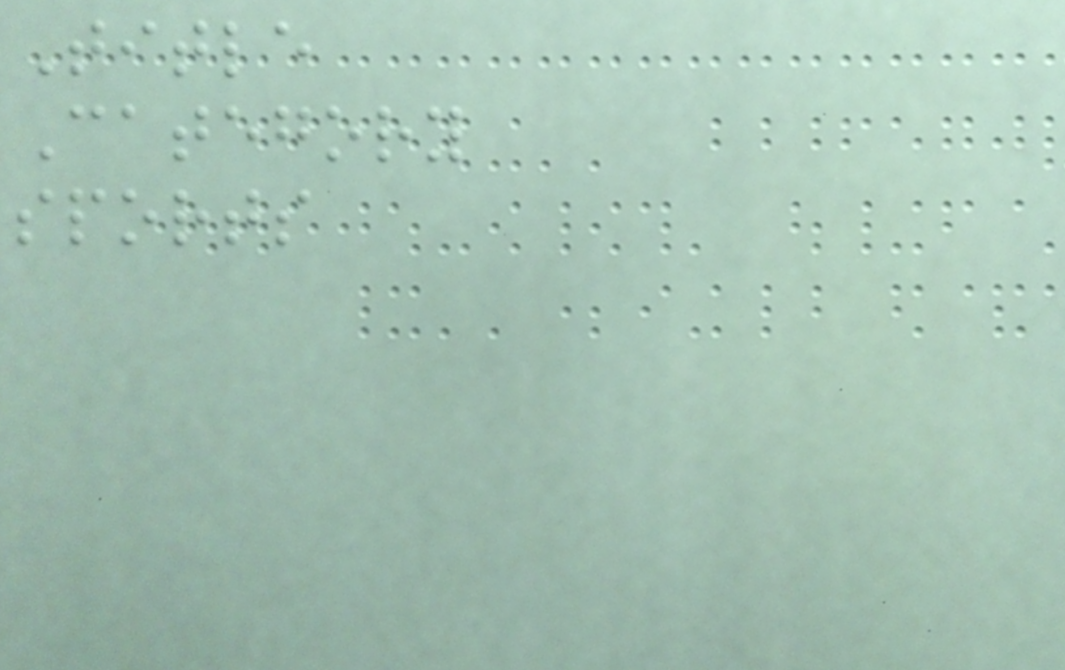Title
Category
sports
